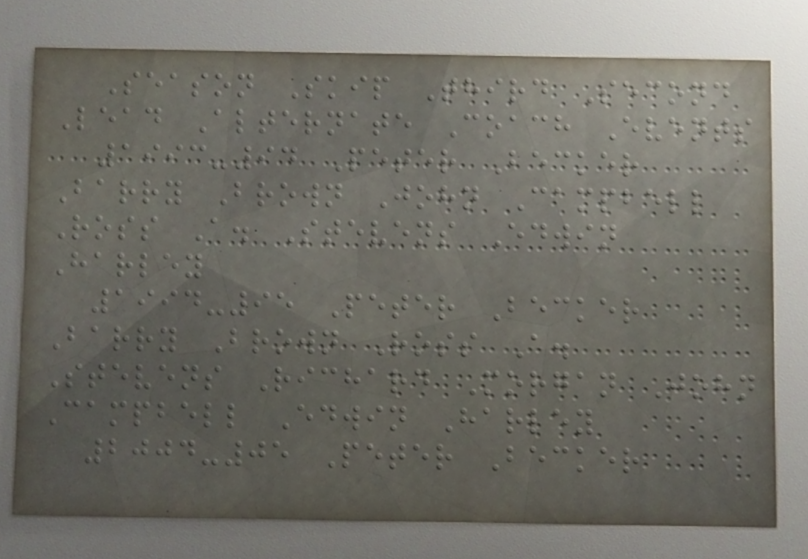Season Skip Third Second
Lead Alternate Coach Events
1993-94 Peter Becker
Barry Brown John Campbell
Ross A. Stevens Edwin
Harley
1994-95 Peter Becker
Barry Brown Ross A.
Stevens Richard Morgan John
Campbell Edwin Harley
2004-05 Peter Becker
